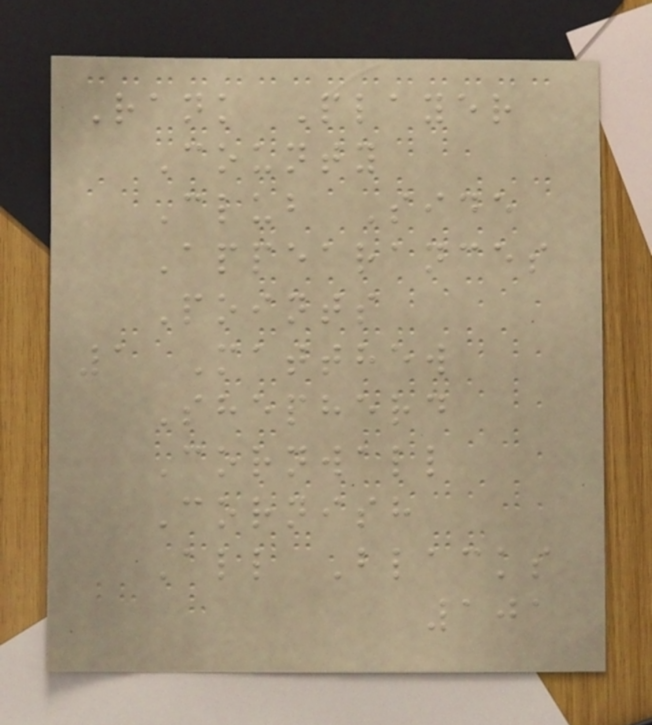Rank Player
County
Club Side
Appearances
Points
1 Matthew
Shepherd
Cornwall
Cornish
All Blacks
101
